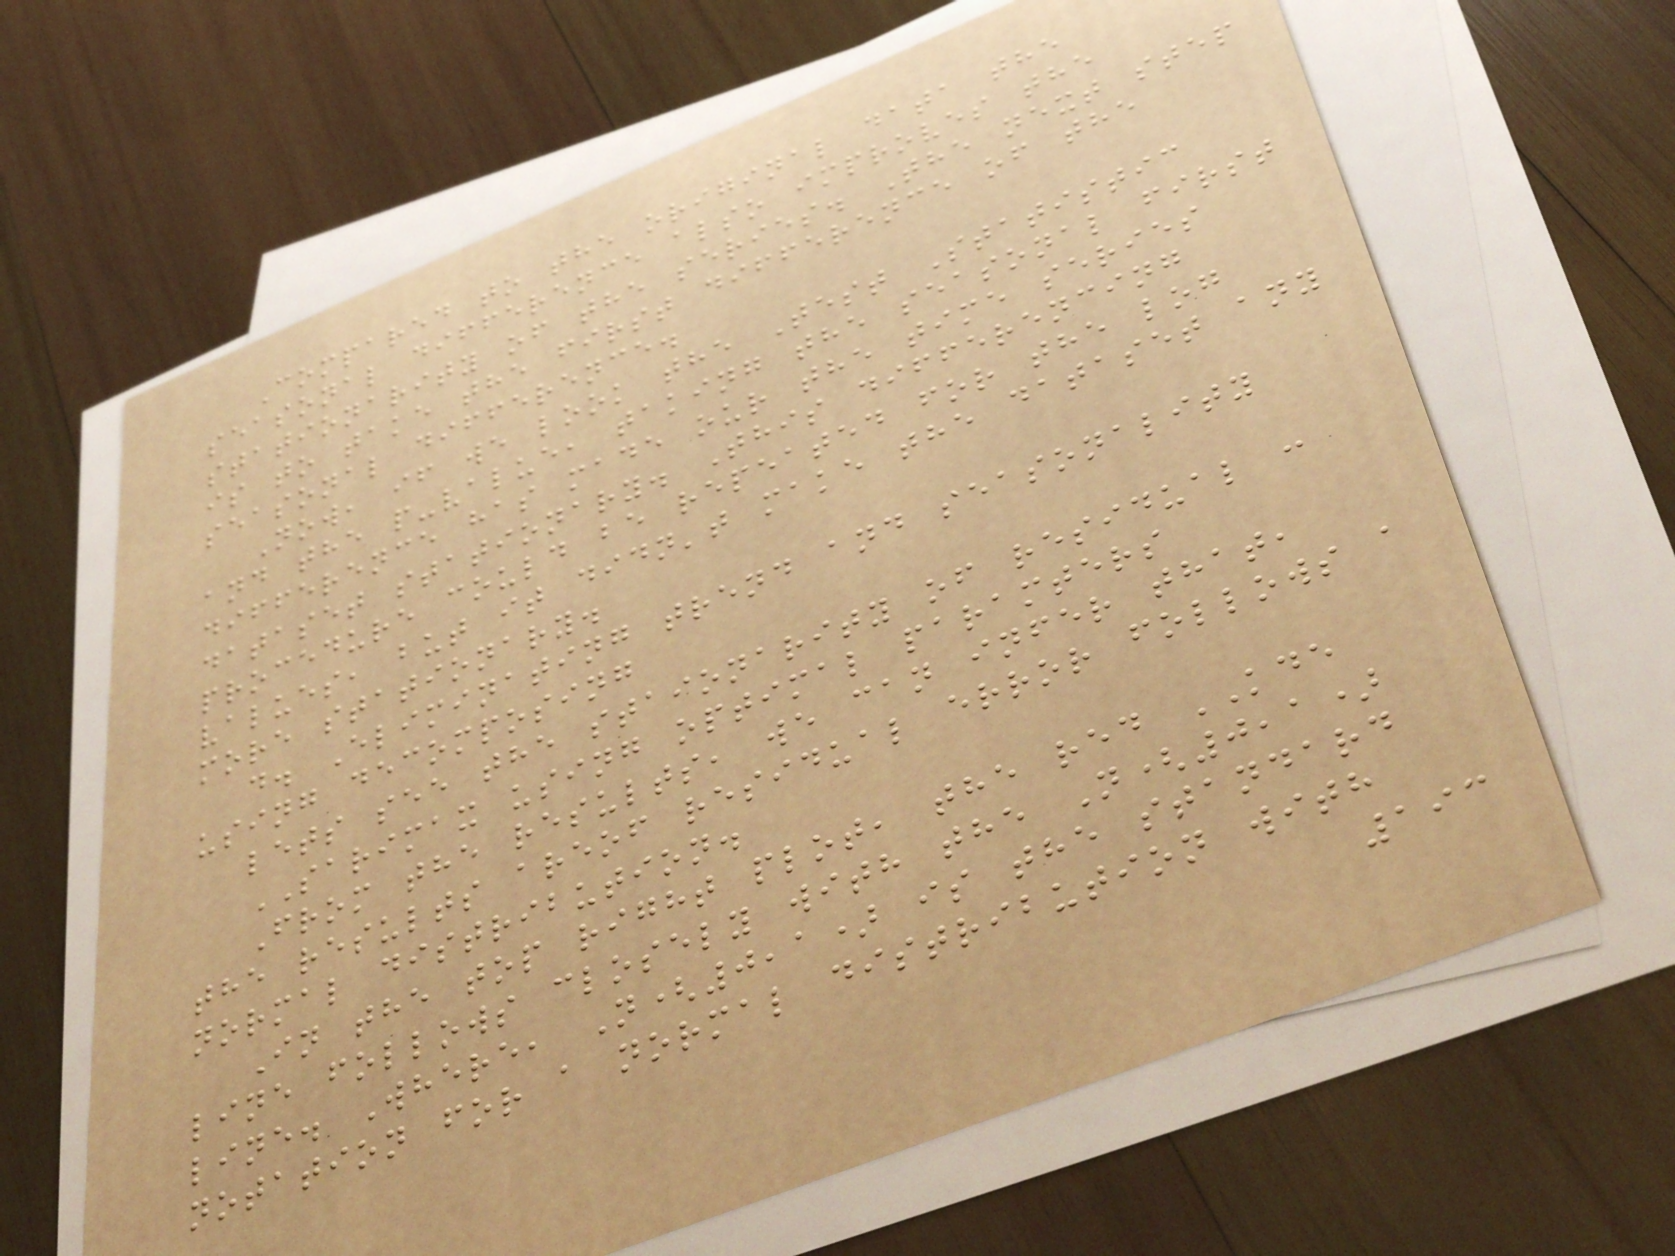Compared to the original data the
seasonal difference also improves the
stationarity of the series. The next step
is to take the first difference of the
seasonal difference.
Now, if we look the Test Statistic
and the p-value, taking the seasonal first
difference has made our the time series
dataset stationary. This differencing
procedure could be repeated for the log
values, but it didn't make the dataset any
more stationary.
d. Eliminating trend and seasonality
using decomposing
lets see the staionarity of residual :
SARIMAX using optimal paramters
From the results, we can infer that,
the results areof residual error follows a
normal distribution.
In the top right plot, the red KDE
line follows closely with the N(0,1)
line. Where, N(0,1) is the standard
notation for a normal distribution with
193
